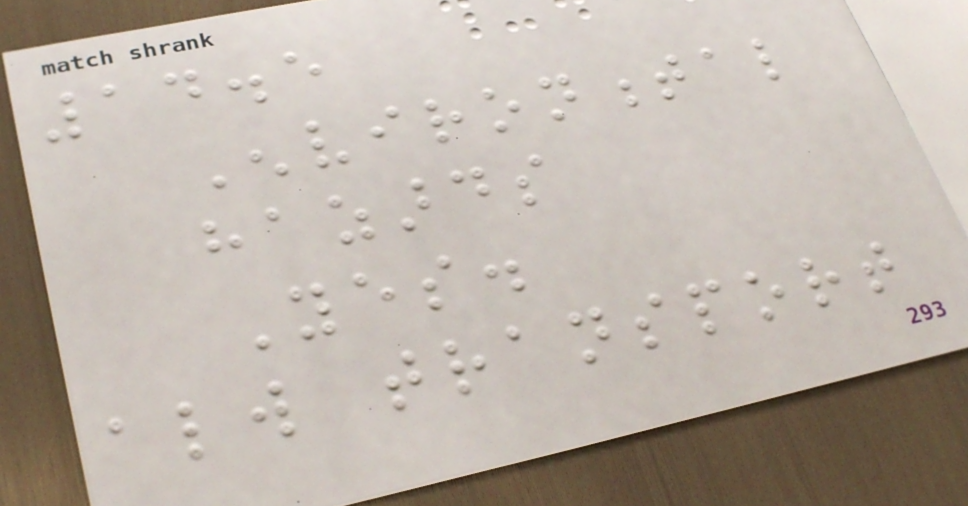14.5
Environmental
hazards
Yes.
always transport
